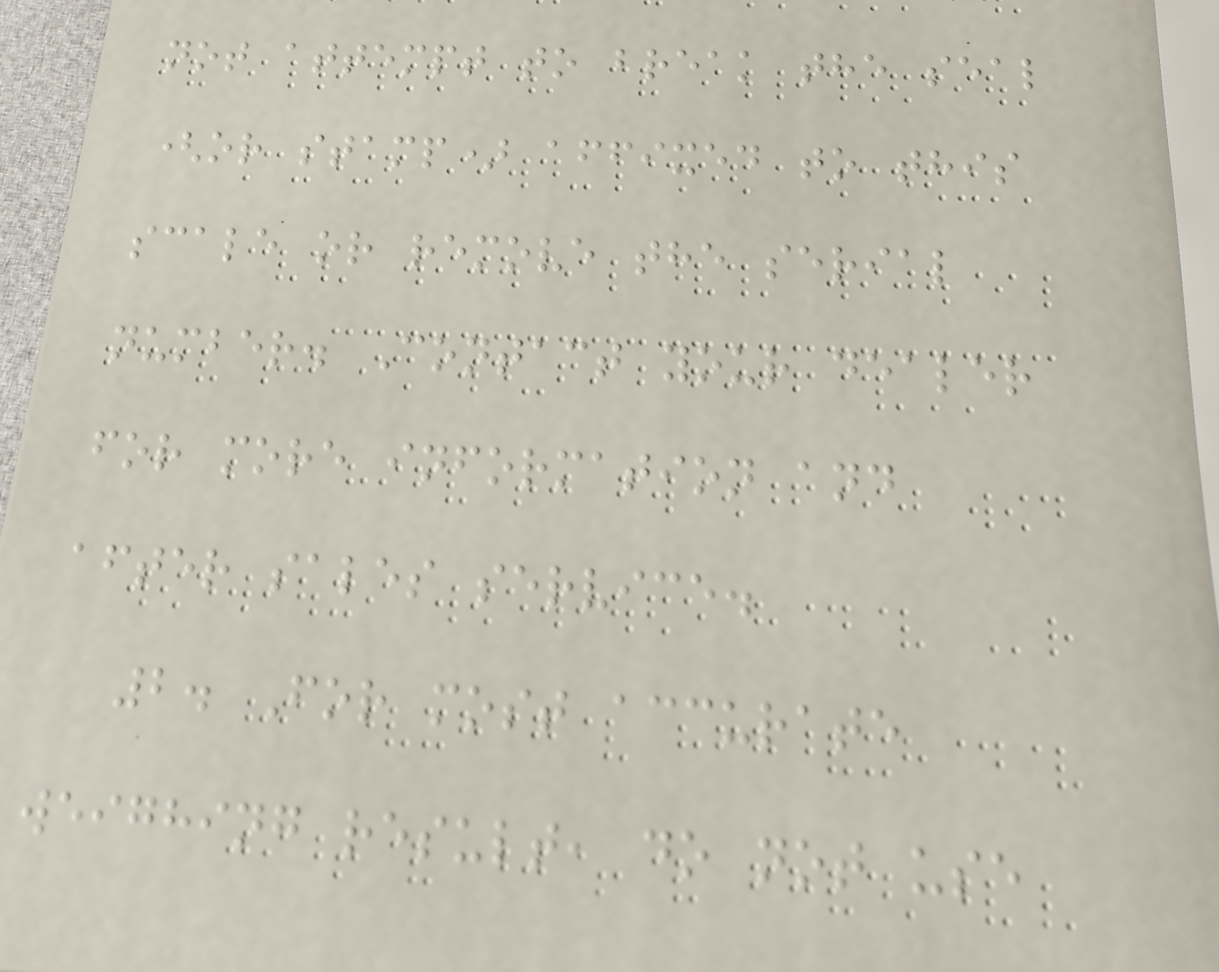not attempt to break the seal
(or stamp) affixed to this
scale or remove the serial
number. Contact your dealer
for more information and
after sales service.
2. For most accurate
weighing result, do not use
